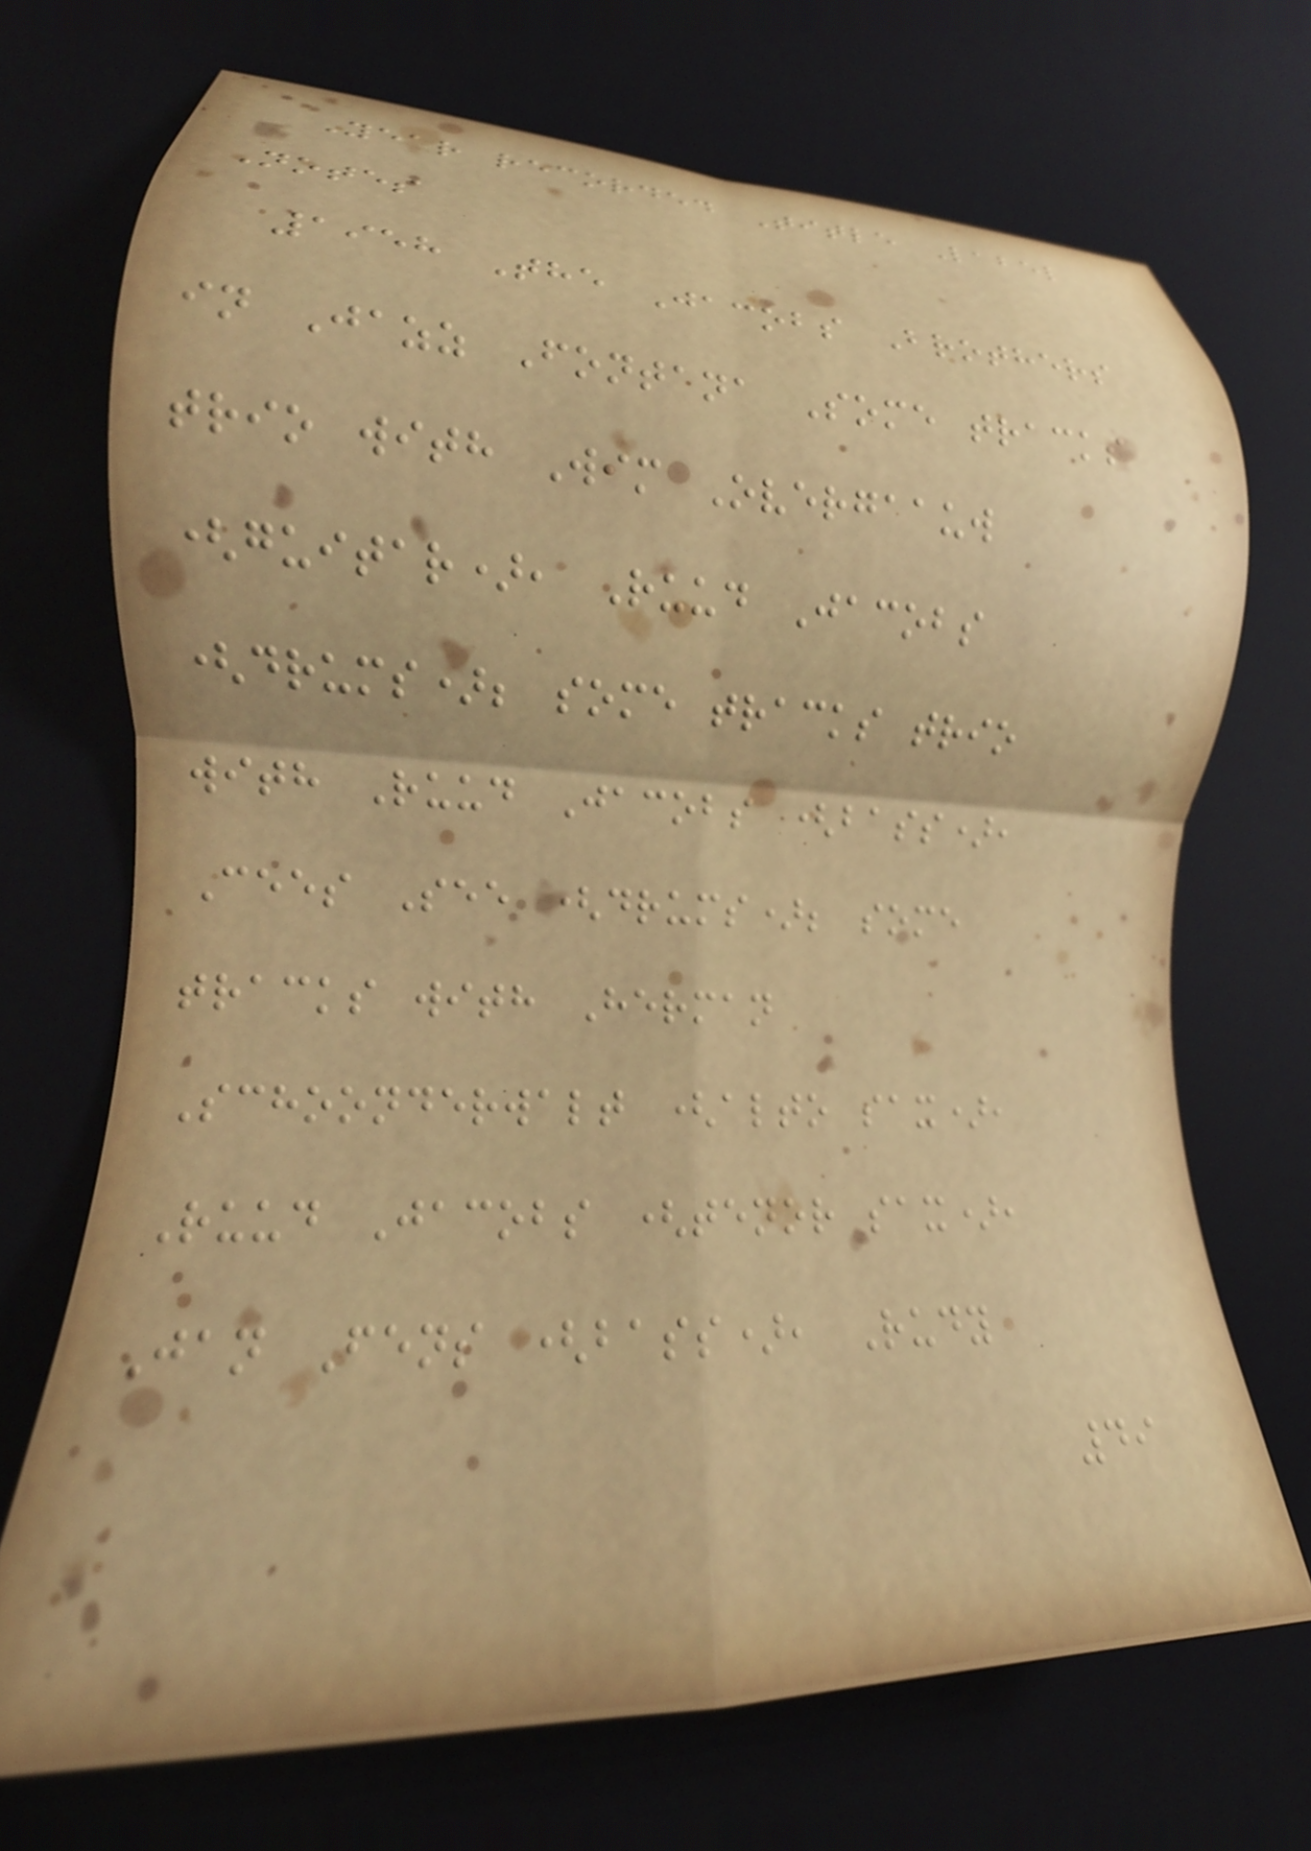Year recorded Title Label
Notes
1958 The Jacobs Brothers
in Jazz Fontana Some tracks
trio with Wim Overgaauw
(guitar), Ruud Jacobs
(drums); some tracks trio
with Ruud Jacobs (bass),
Cees See (drums); some
tracks with Herman
Schoonderwalt (alto sax),
Ruud Jacobs (tenor sax),
Jan Fens (bass), Rudy
49
